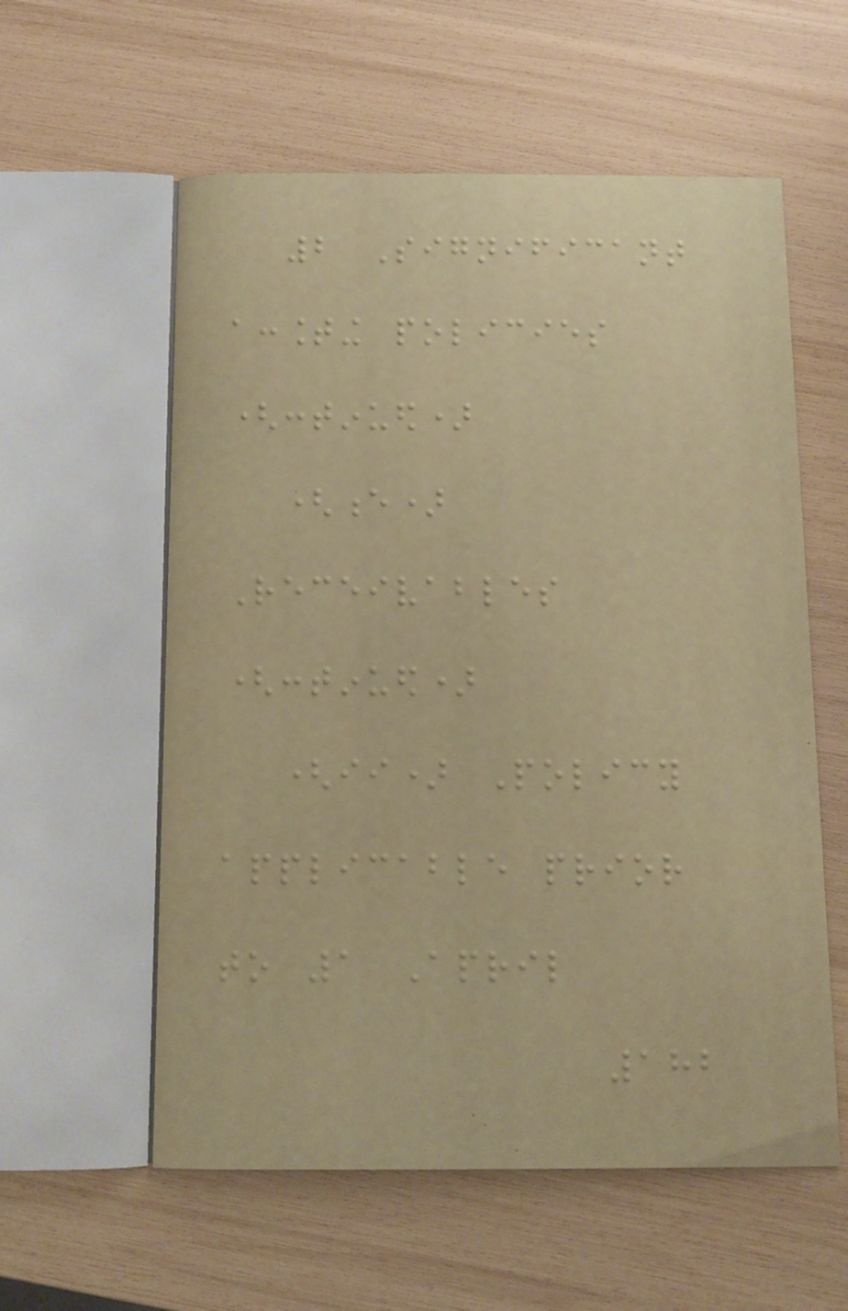2 Significant
accounting policies
(continued)
(e)
Receivables
(continued)
(ii) Policy
applicable prior
to 1 April
182
